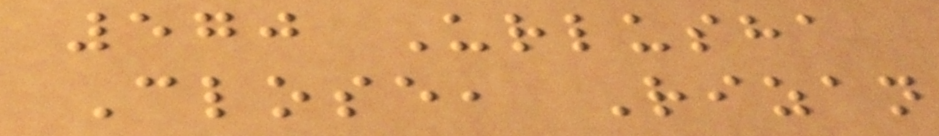570 Urlusha
Close, Rizan
